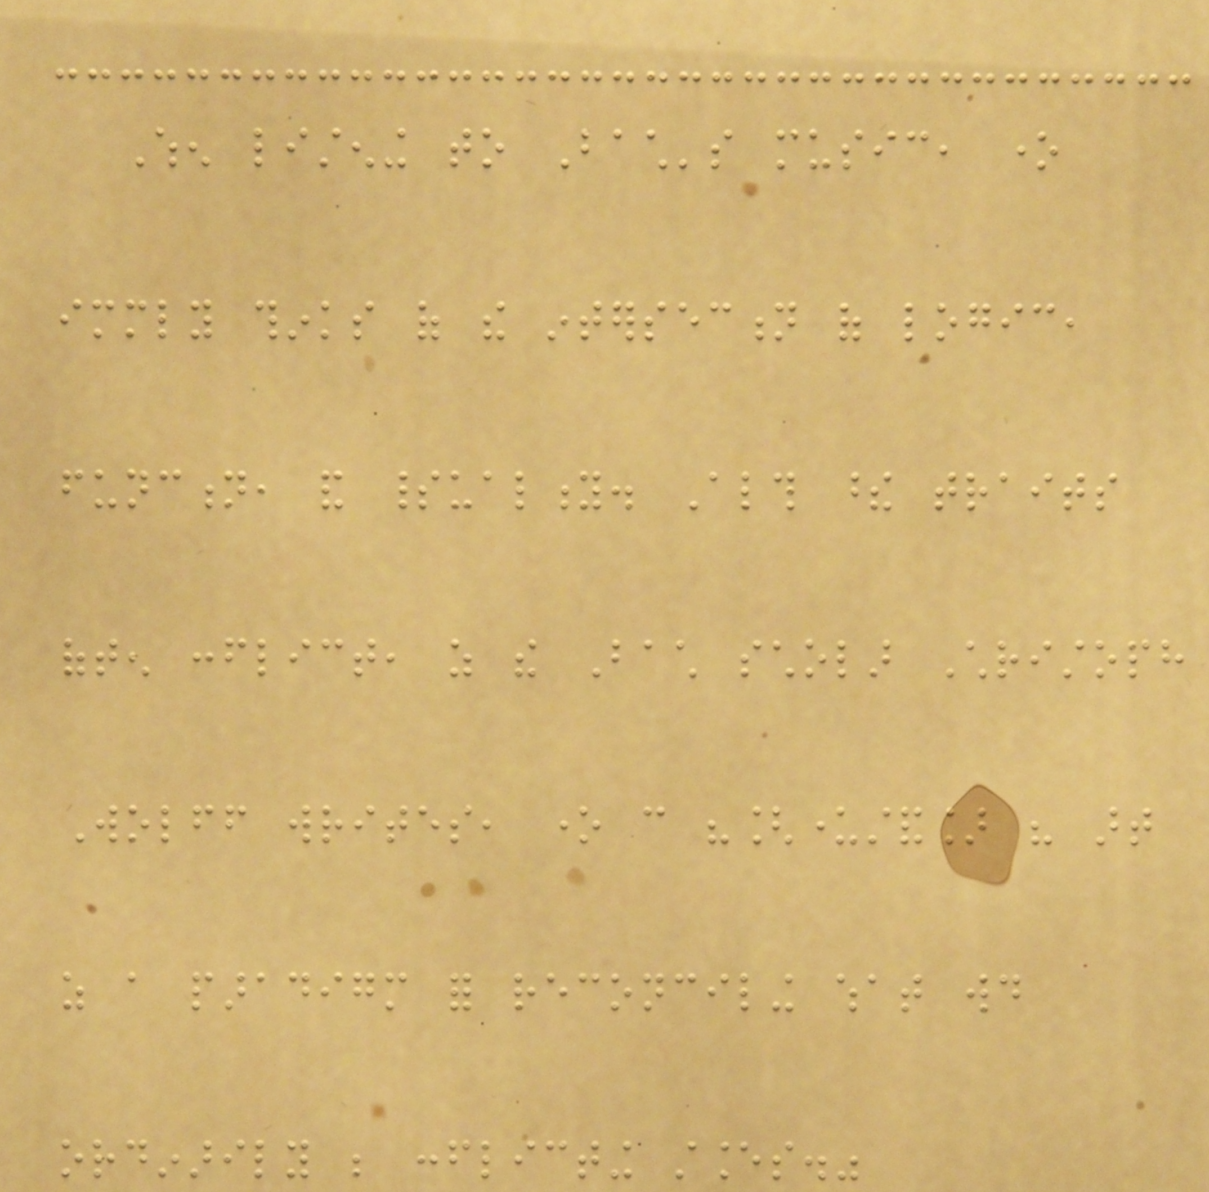When listening to Bach's music, one
immediately thinks of the intersection of logic,
function, and spirituality. Although these traits
often conflict, as the Bach scholar Christoph
Wolff writes, one can "[understand] his art
as a paradigm for reconciling what would
ordinarily be conflicting stances."
